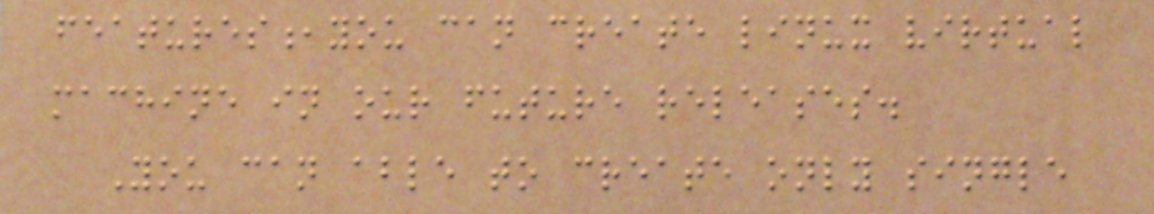features,you can create linux virtual
machine in our future releases.
You can able to create only single
